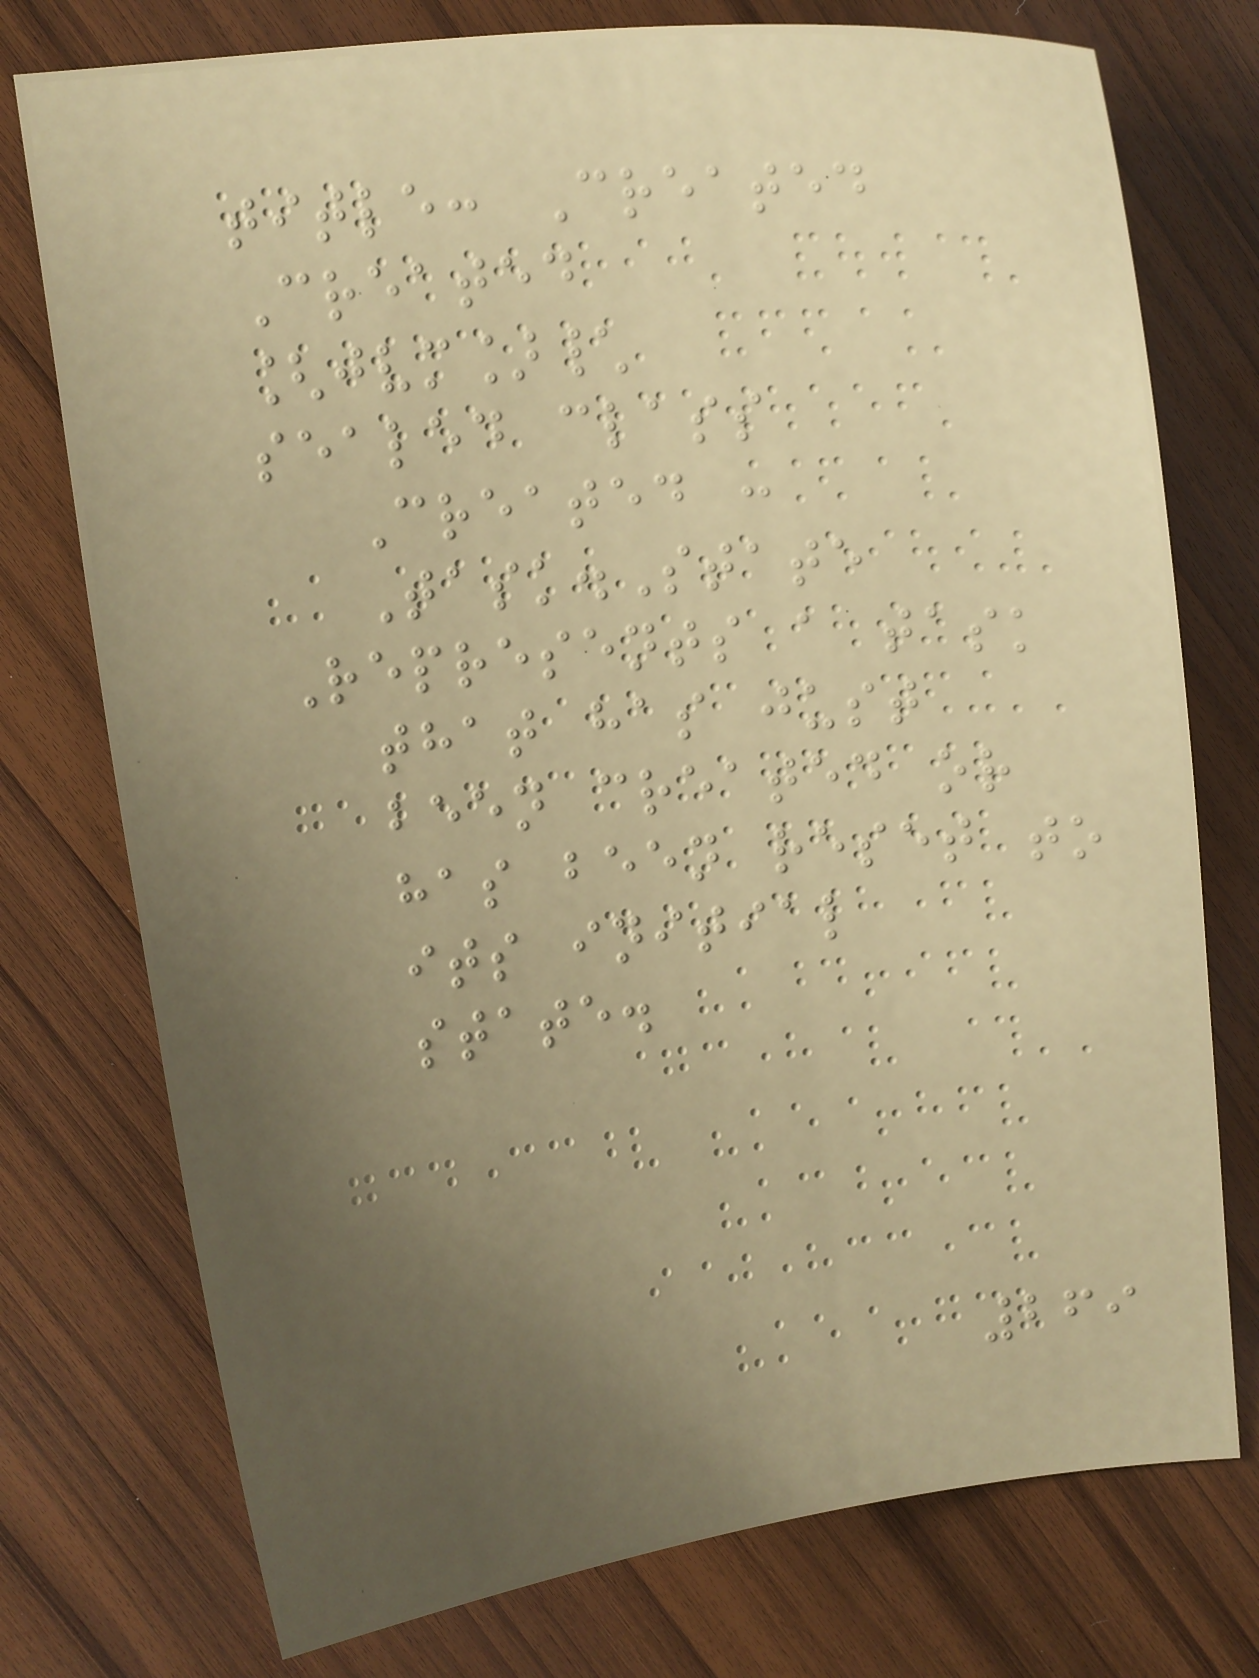title: Created
Created
[jvm]\
sealed class
Created :
Task.State
Represents a task
that has just
been created or
has been reset to
its initial
state.
269
